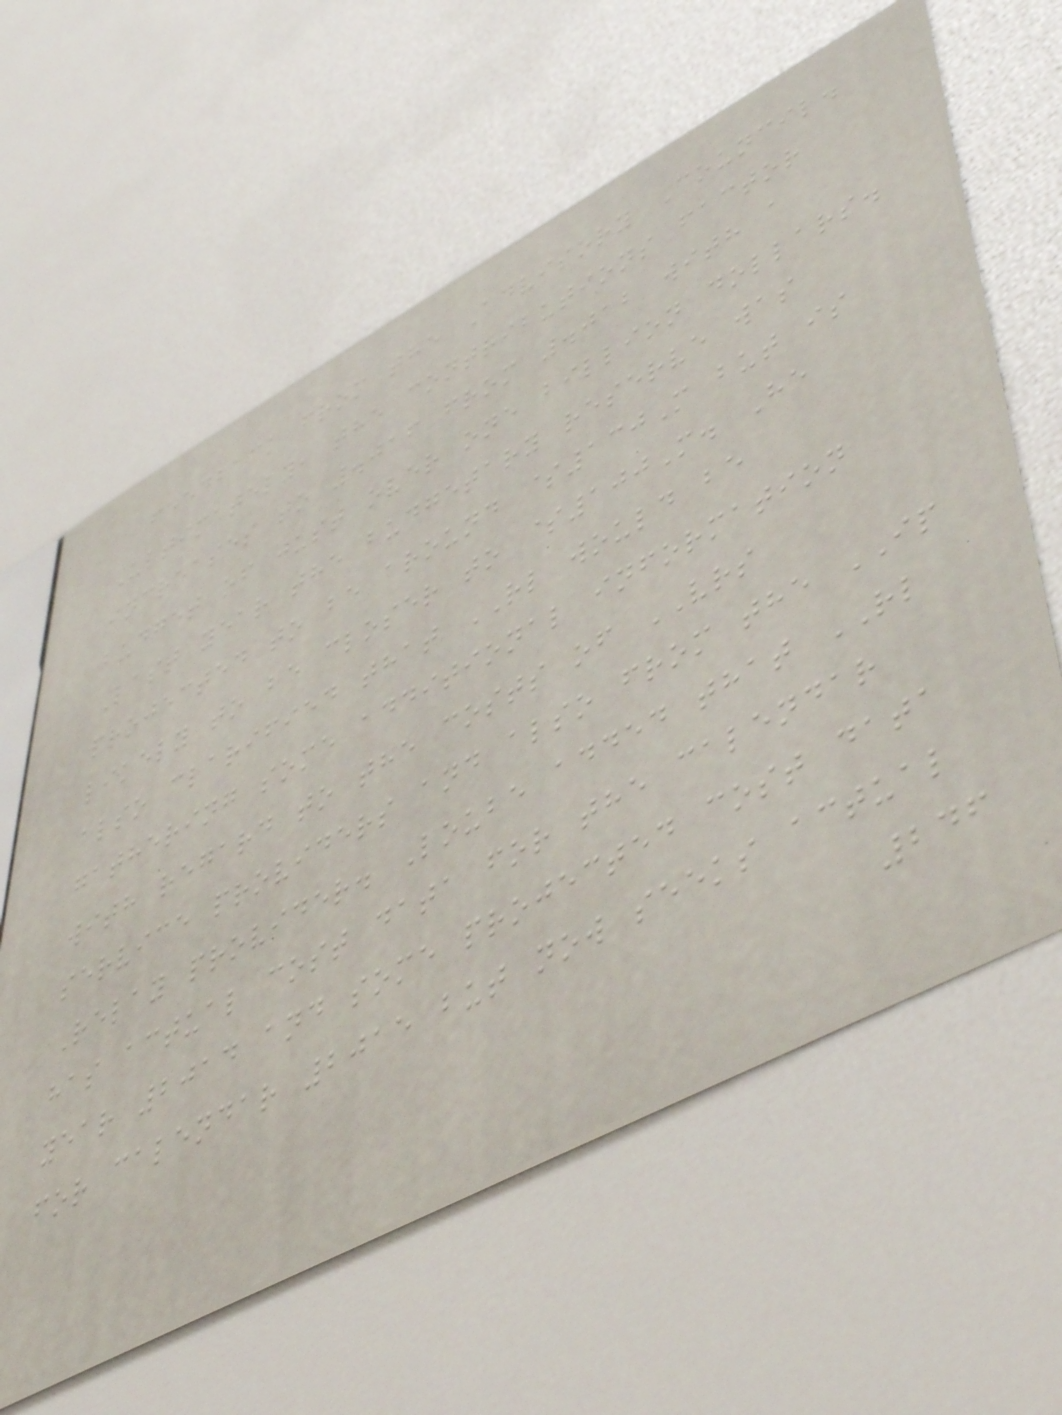feedback from the Advisory Council.
Ultimately, the contributions factor
increases to .016 from .012 with a
budget of just over one billion dollars.
Last year the budgetary reserve was
projected to be around $130M but is
likely to be closer to $100M. He
also clarified that RL would be
gathering some additional information
with regard to the costs of VRS
service providers and also from the IP
Relay provider. Loube added that RL
has actual cost data for the calendar
year 2014 and some projected cost data
for calendar 2015 but now seeks actual
246
